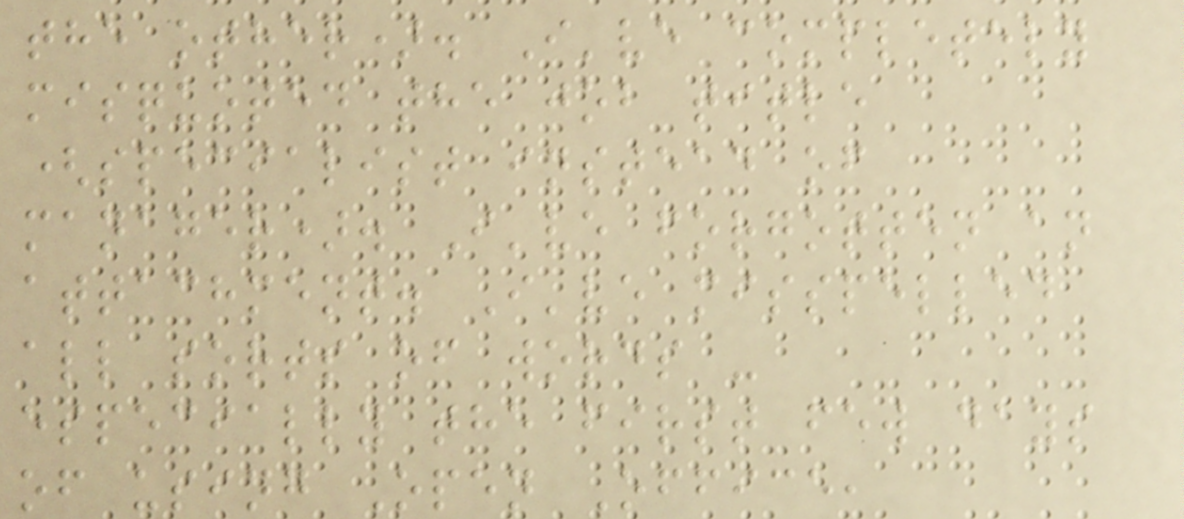the other). I've completely
misquoted the job title
(specialist instead of
manager). I've forgotten an
attachment. I've misspelled
all sorts of words -
especially the first few days
of using Open Office,
